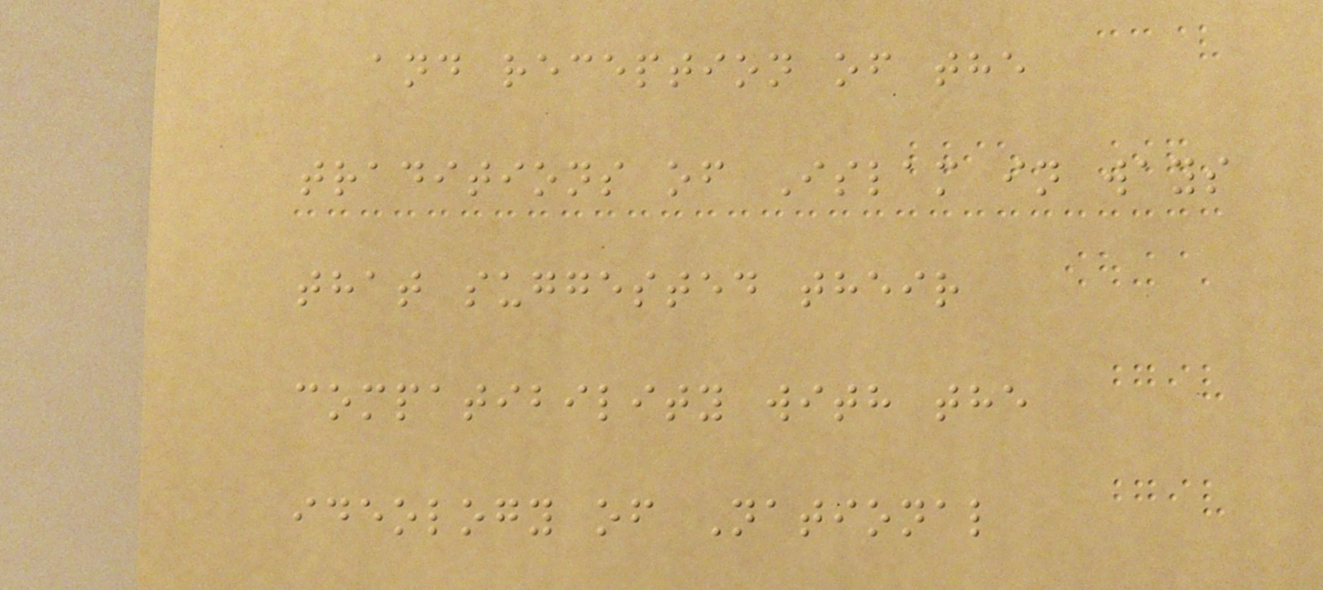and reception of the
traditions of Islam in ways
that suggested their
compatibility with the
ideology of National
